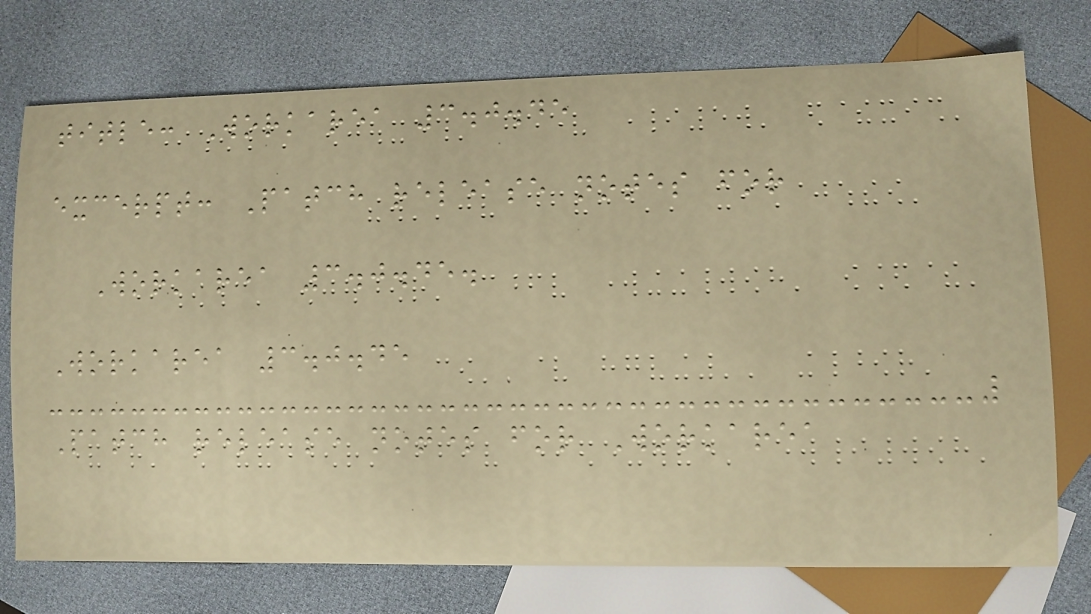title: Workarea 3.0.45
excerpt: Patch release notes for
Workarea 3.0.45.
Workarea 3.0.45
Patch release notes for Workarea
